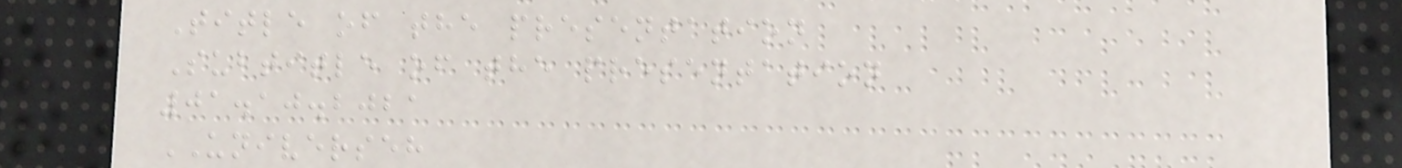Title of the presentation
Subtitle of the presentation
01.10.2021
UNIVERSEH
